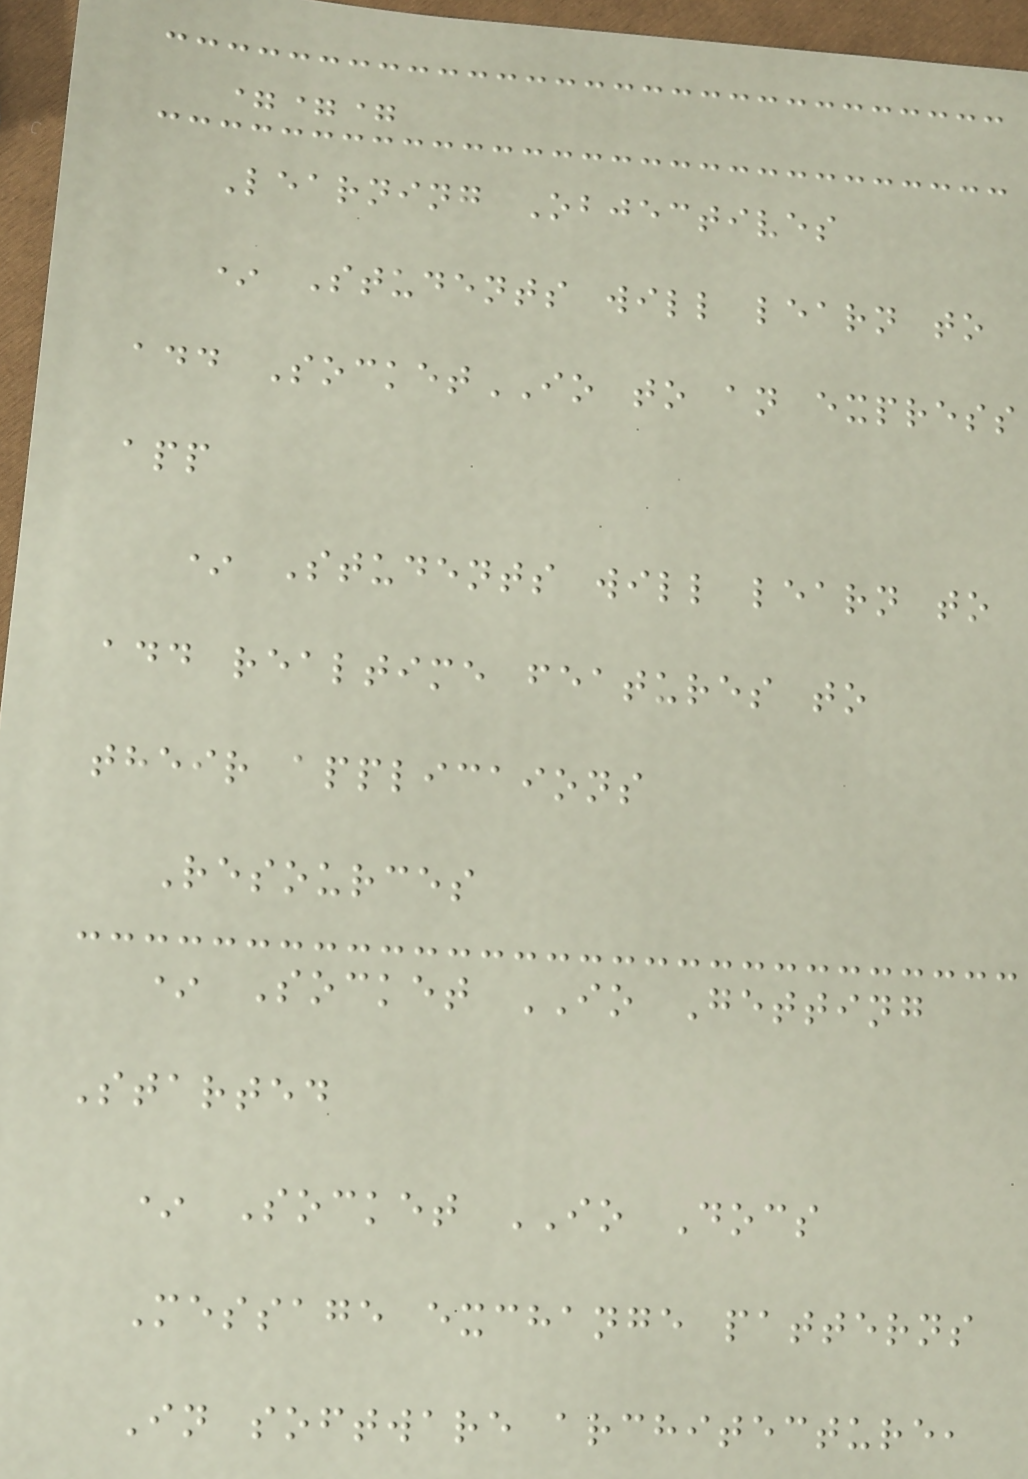===
Learning Objectives
* Students will learn to
add SocketIO to an express
app
* Students will learn to
add realtime features to
their applicaions
Resources
* Socket IO Getting
Started
* Socket IO Docs
Message exchange patterns
In software architecture,
